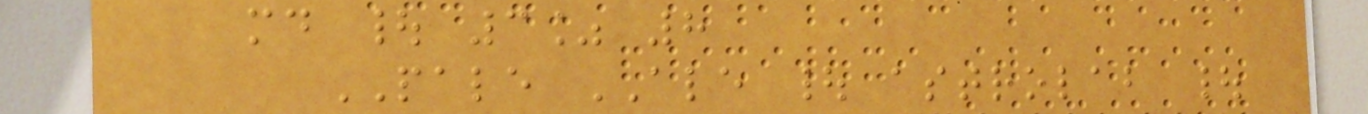md | 3% 8
PALE ALE | astrolab |
